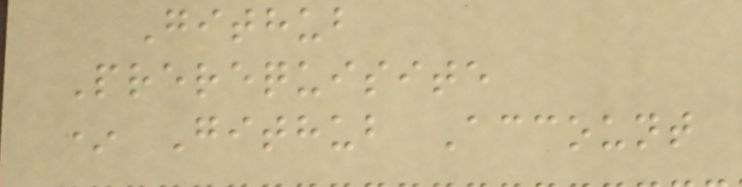Github
Prerequisite
* Github Account
